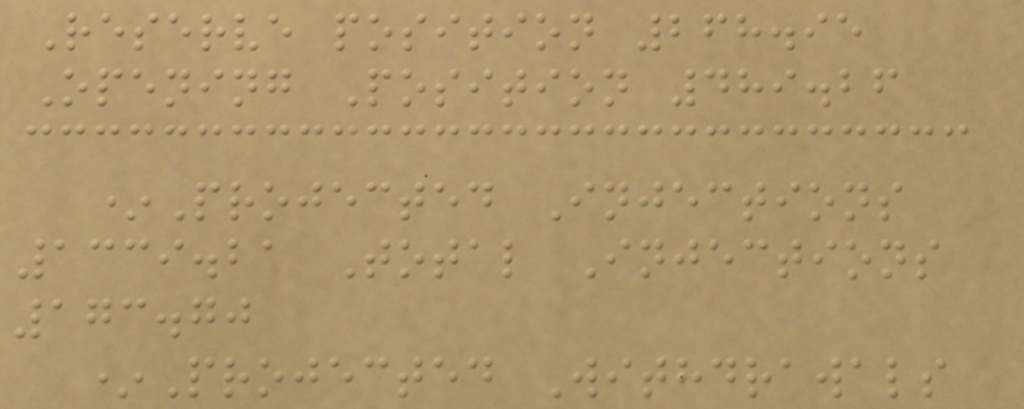Reserve position 268.95
Opening Position 489.26
*Projected Injections
1339.21 Total Injections
173.70
*Projected Withdrawals
